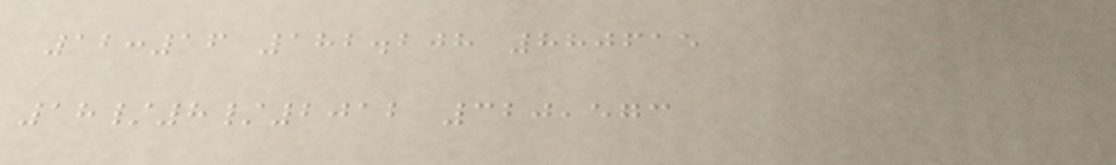12:16 182.208 880615
18/8/2012 320,573
